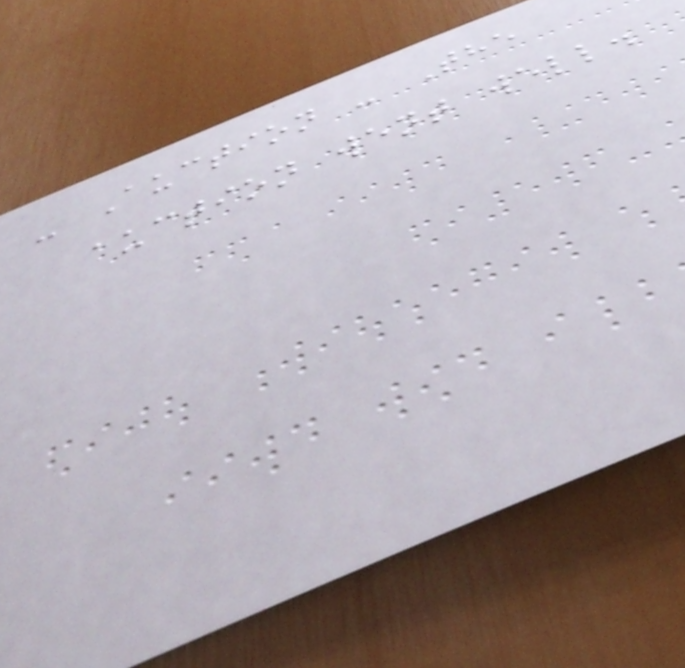- Auction - The
auction went well.
